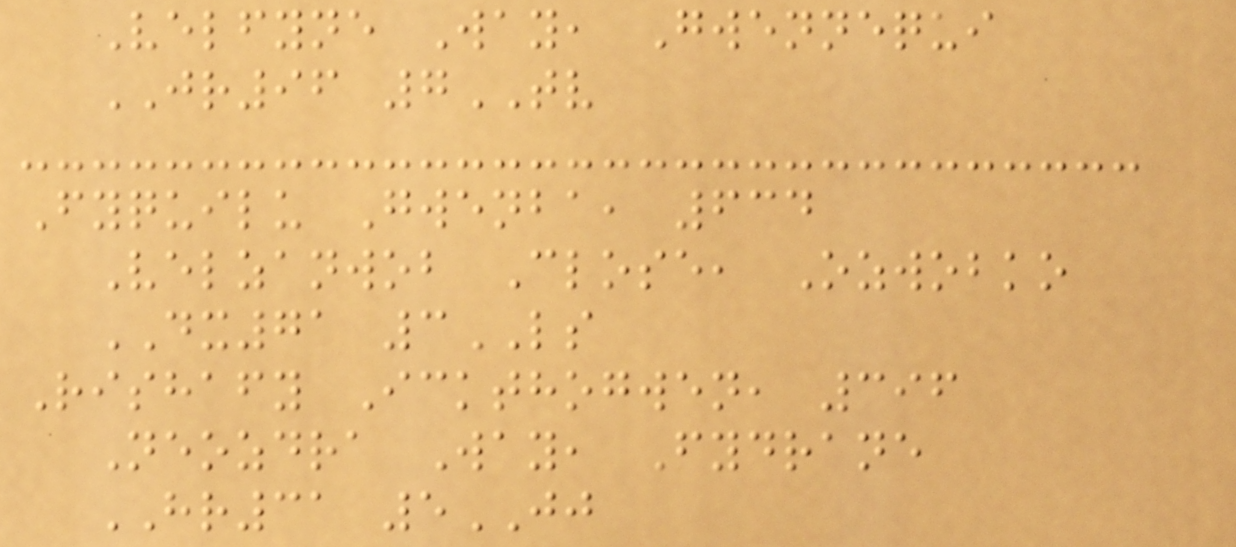Velfyne Way, Gwennequi
JR96 7TV
Fyquilu Gwenba, 634
Velzanwob Close, Ozwobko
DX71 3LS
Rishafy Ickthogwen, 396
Neozdra Way, Fydrane
HR31 5JJ
